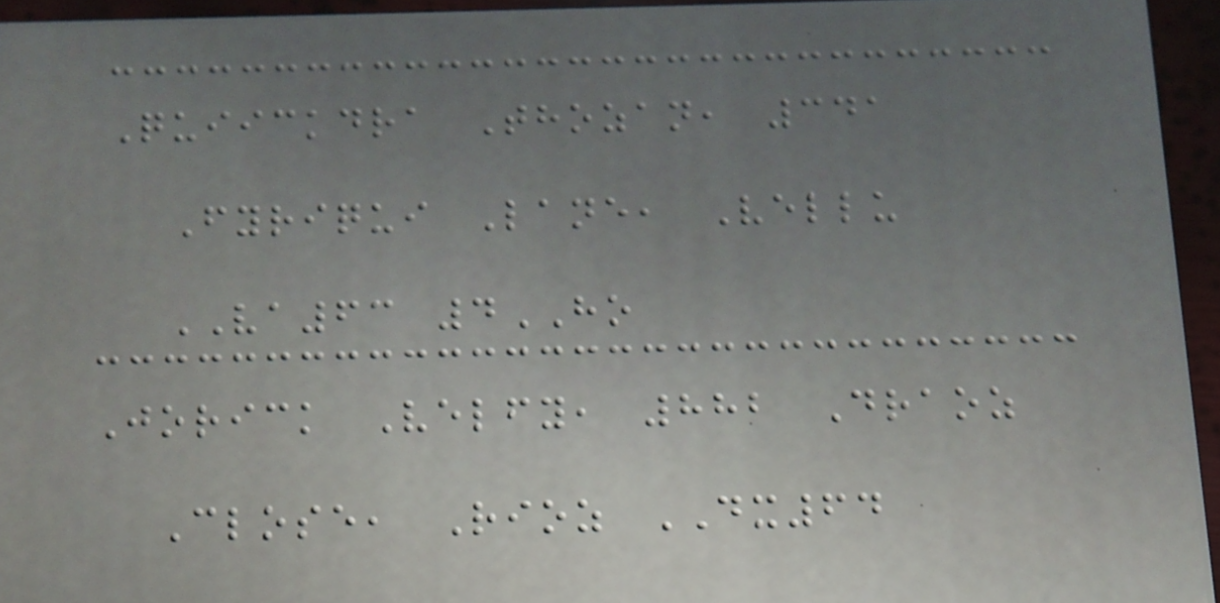Quiickdra Thozan, 341
Fyriqui Lane, Vellu
VA63 4HO
Jorick Velfy, 882 Draoz
Close, Rioz DX64
